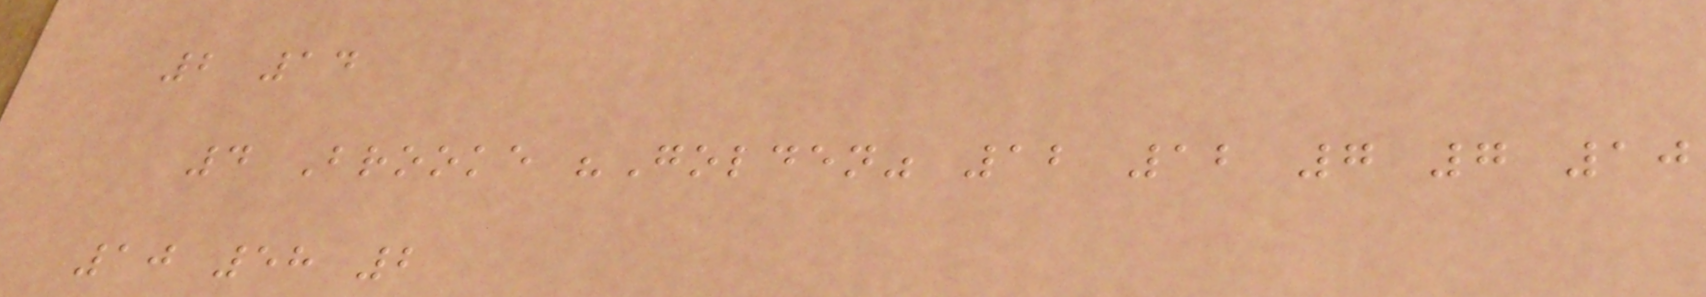2 14
4 Brooke "Golden" 12 12 7 7 10
10 58 2
